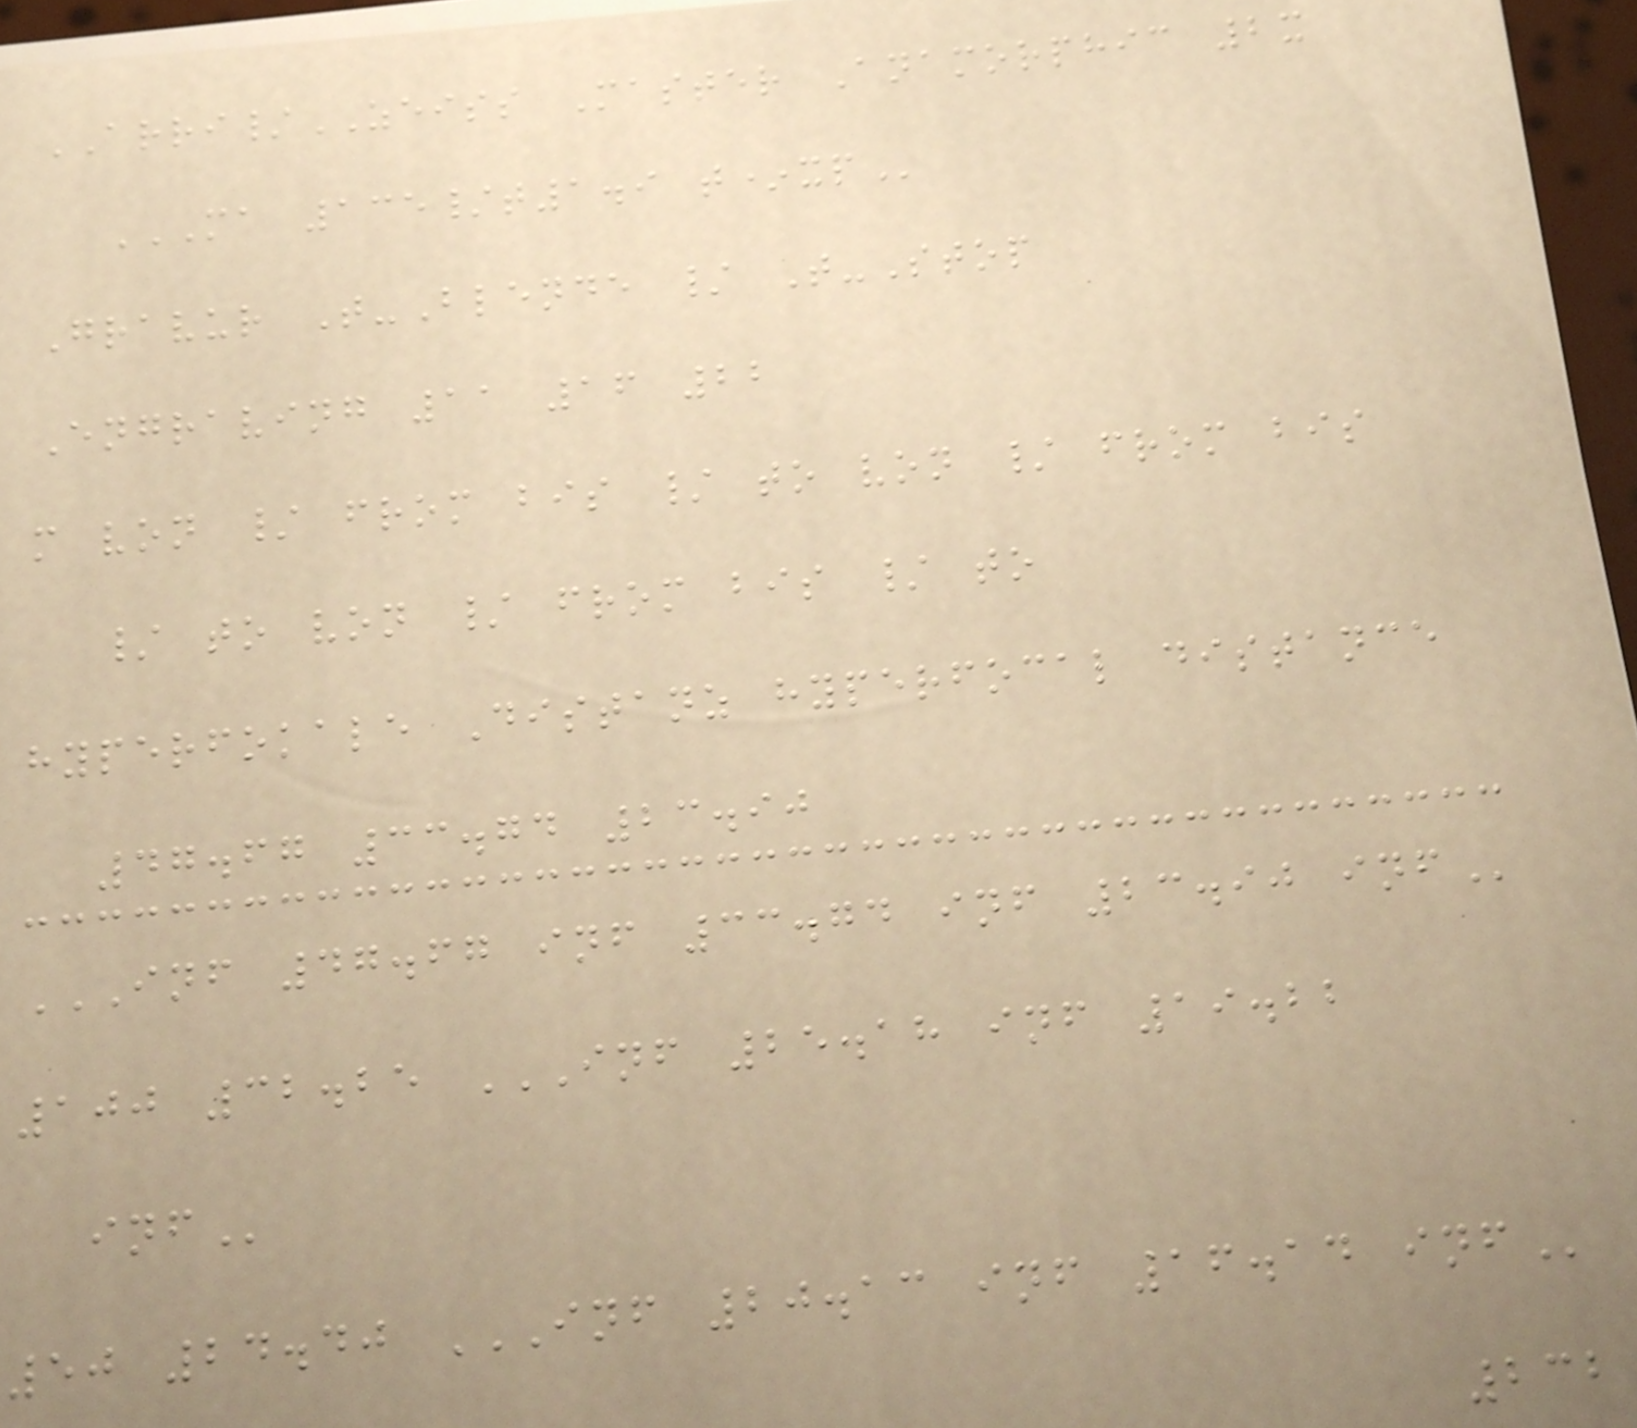ARRI/ZEISS Master Anamorphic 2x
MA 135/T1.9 T*XP
Gravur T-Blende / T-Stop
Engraving 11 16 22
m von / from bis / to von / from bis
/ to von / from bis / to
hyperfokale Distanz hyperfocal distance
47.67 33.74 23.90
INF 47.67 INF 33.74 INF 23.90 INF
100 32.25 INF 25.18 INF 19.22
INF
50 24.40 INF 20.13 INF 16.14 INF
232
